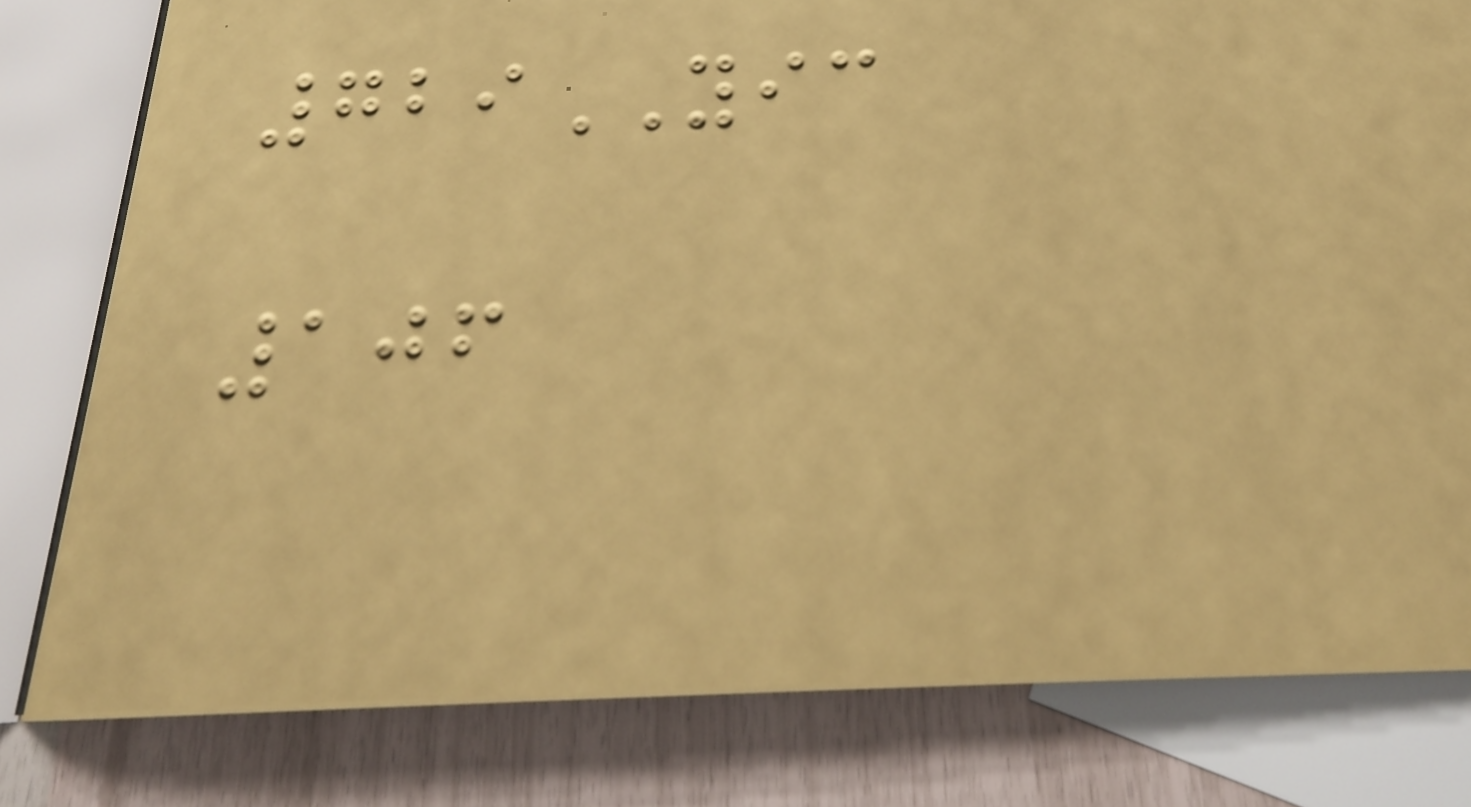729YIC
106
